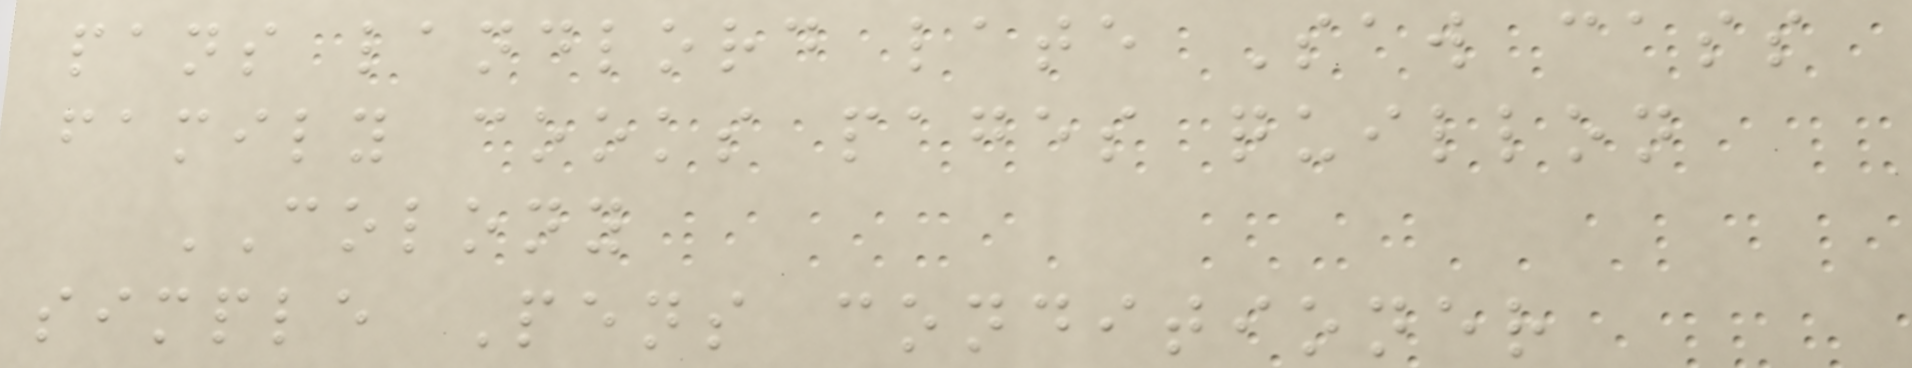pans landlord late Saw cass
family cooks pages quillon
COLONY
simple Pens conditioner
